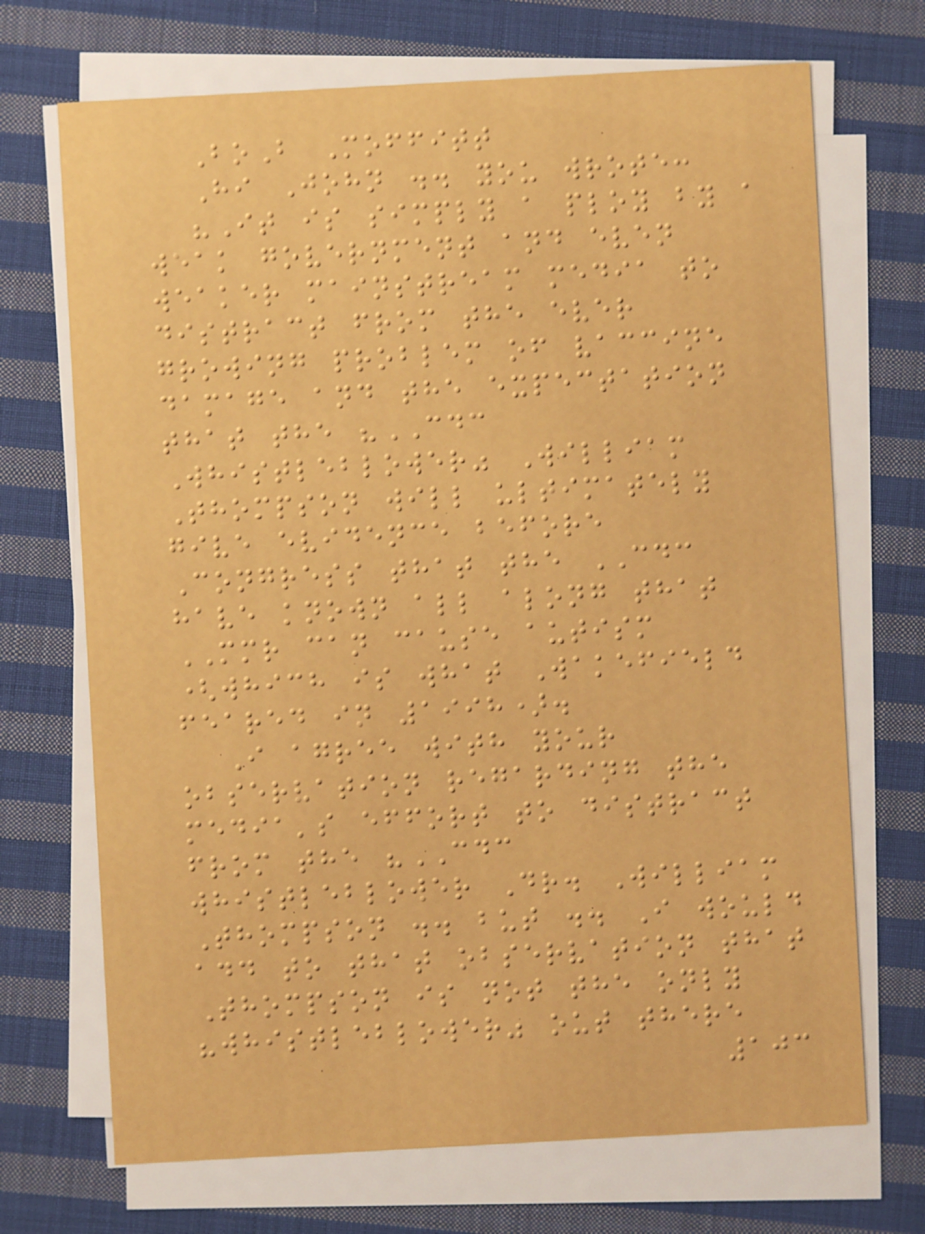BoB Moffitt
Hi John .. you wrote:
"It is simply a ploy by a
weak government and even
weaker mainstream media to
distract from the ever
growing problem of vaccine
damage and the expectation
that the "CDC
Whistleblower" William
Thompson will ultimately
give evidence before
Congress that the CDC
have known all along that
MMR can cause autism
(which is what Wakefield
feared in 1998).
I agree with your
observation regarding the
media's effort to distract
from the "CDC
whistleblower Dr. William
Thompson .. but .. I would
add to that observation that
Thompson is not the only
"whistleblower" out there
103
